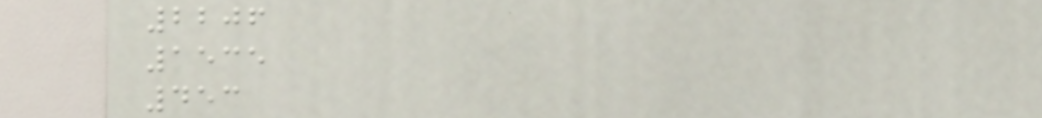2206
1535
453
